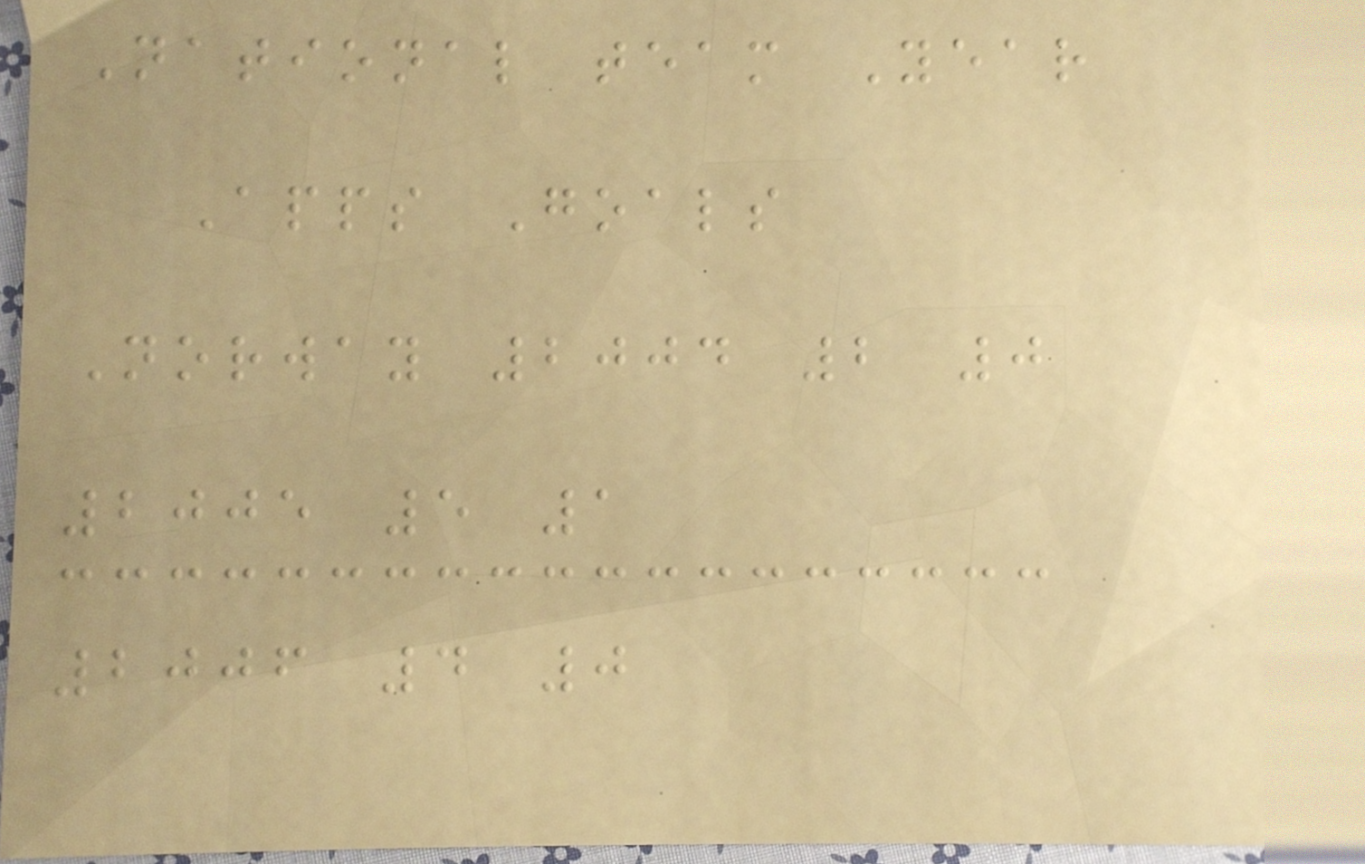National team Year
Apps Goals
Norway 2004 2 0
2005 5 1
2006 4 0
